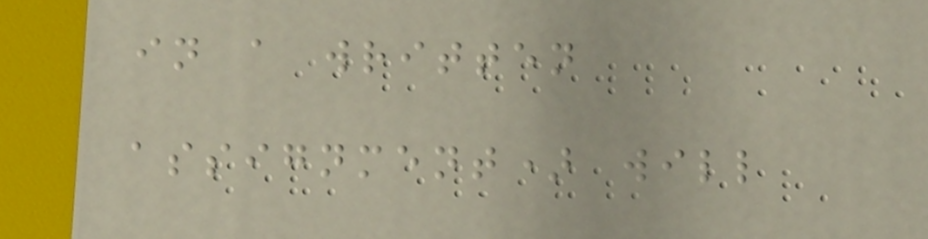in a written
assignment) will
